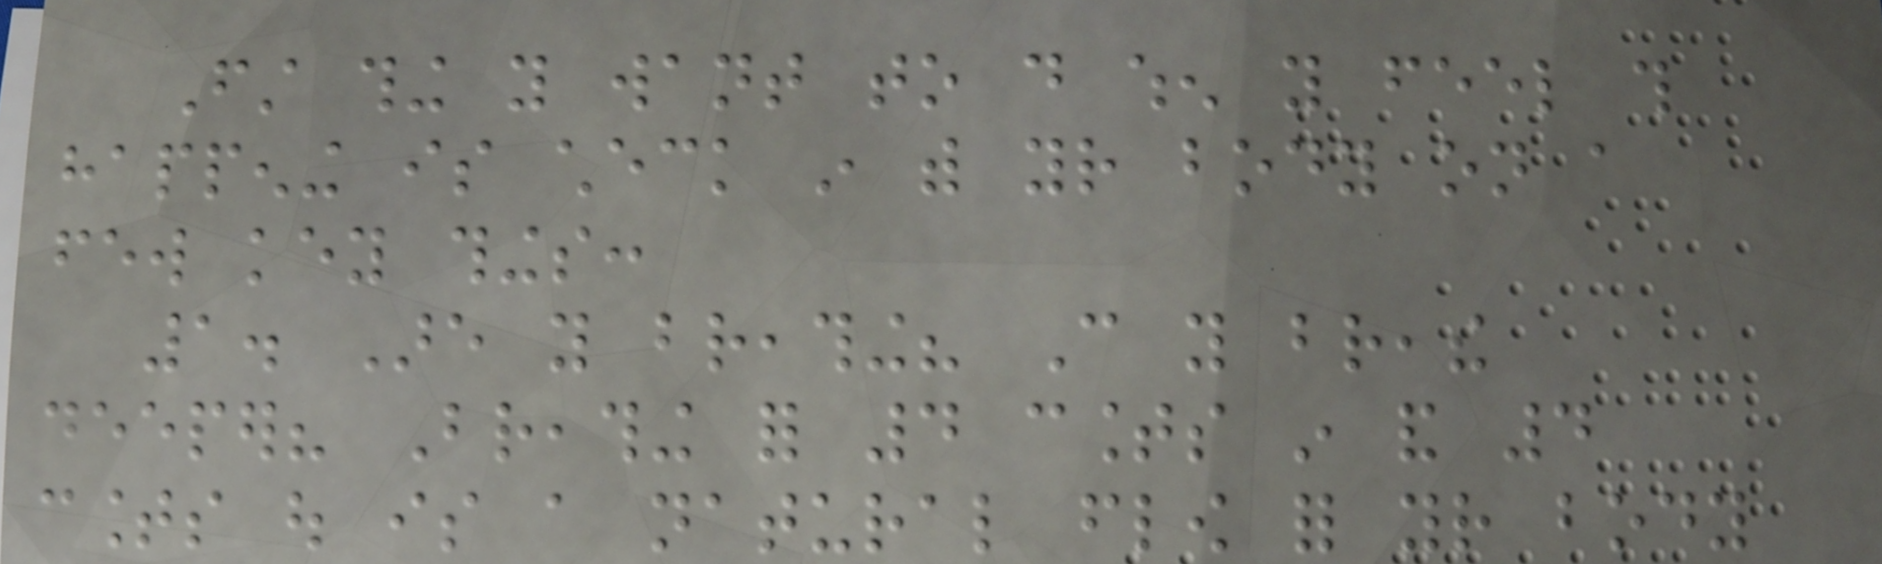First thing you want to do when you feel this
happening is check in with your body on a
few key things:
1. Are you breathing? Can you breathe
deeper? Breathing for 4 counts in and 4
counts out is a natural flow for your body
